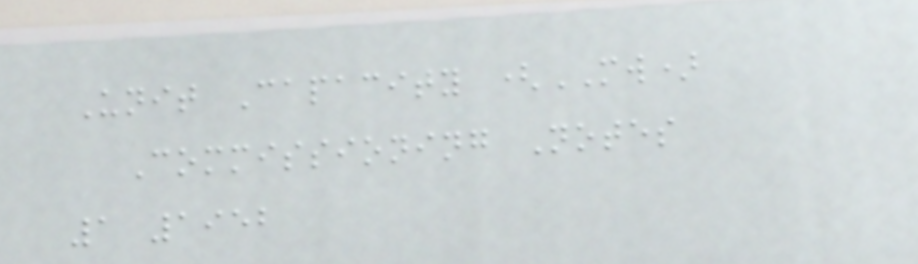Unit Capacity (MW)
Commissioning Notes
1 1952
